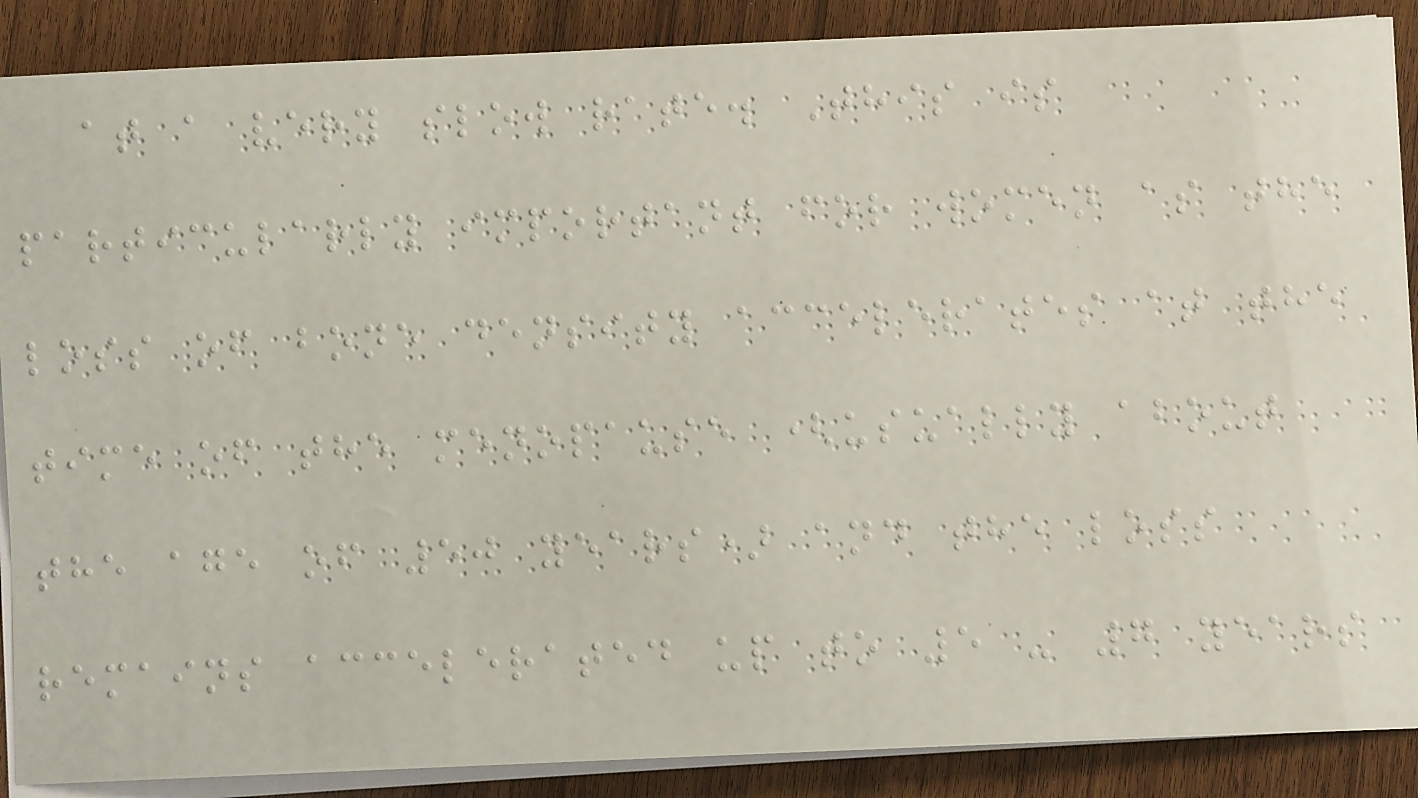at a very slow rate. This is
particularly important for women as the
loss of bone density accelerates at the
time of the menopause (usually about
the age of 50 years) and the loss
remains accelerated up to 5 - 7 years
